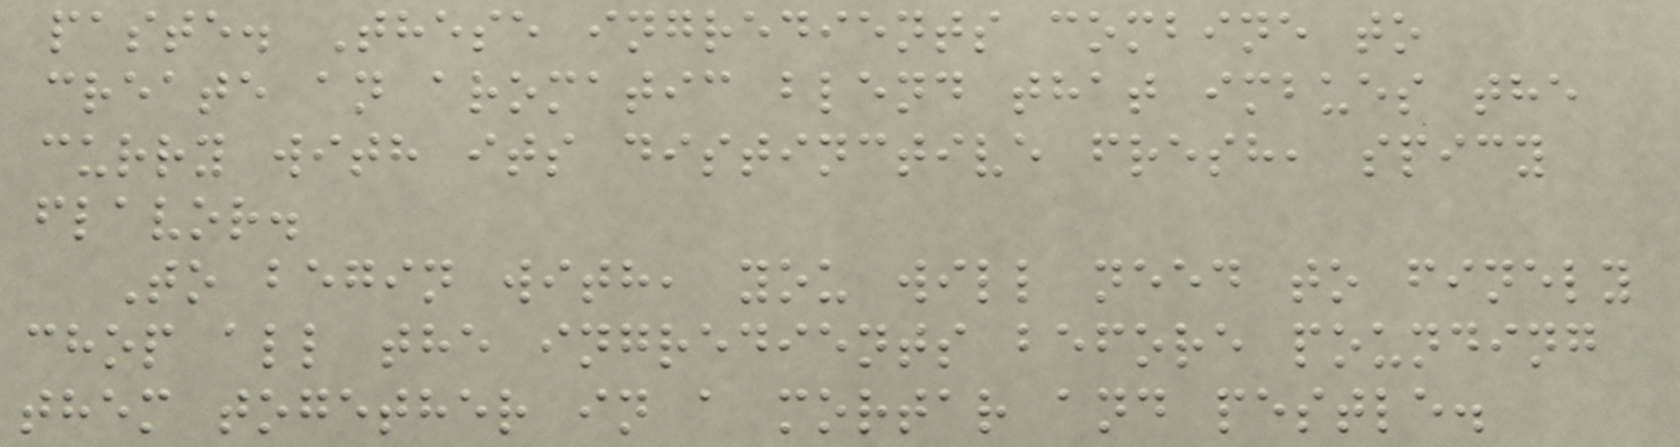paste. These ingredients combine to
create an aromatic blend that imbues the
curry with its distinctive fresh, spicy
flavor.
To begin with, you will need to finely
chop all the ingredients before pounding
them together in a mortar and pestle.
